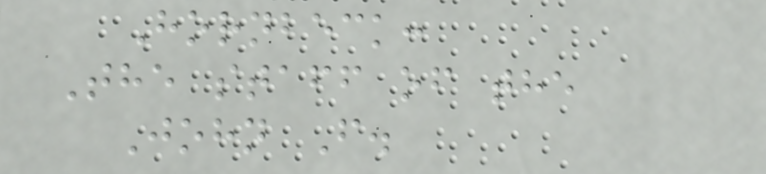Hornbeck:
The staff of the
John F.
